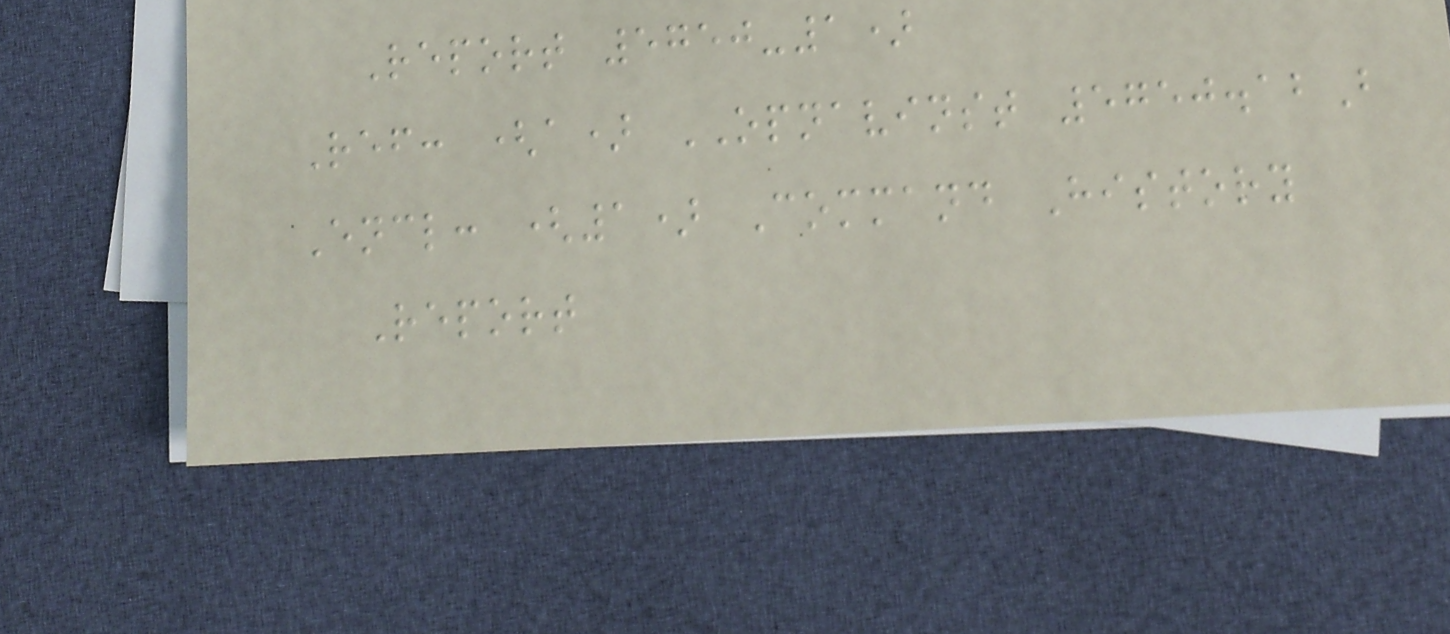Report 5750-1)
Ref: (a) OPNAVINST 5750.12B
Encl: (1) Command History
Report
